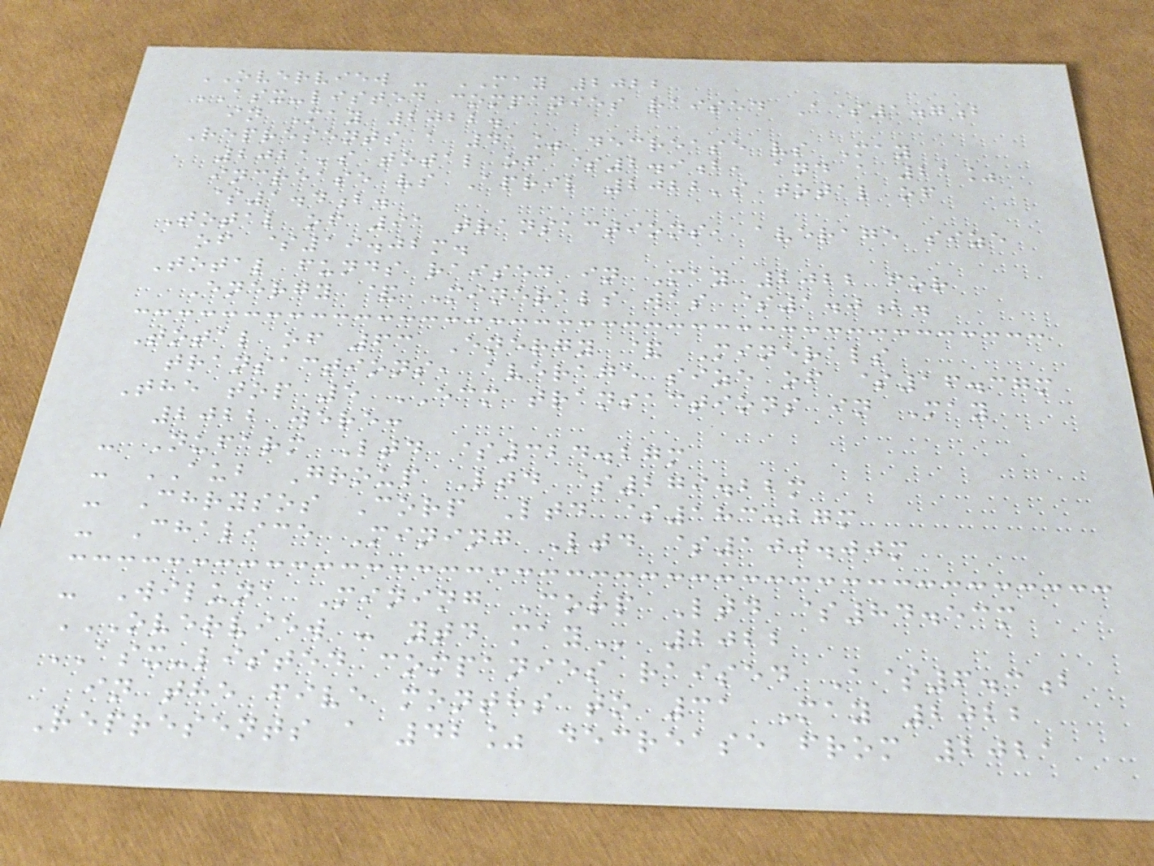OVERVIEW - MAY 2022
ASX-listed companies raised A$1.7b
in May 2022.
Represents a 41% decrease vs May
2021's total of $2.9b, and a 21%
increase vs April 2022's total of
$1.4b.
Total of 91 transactions, average size
of $19.02m.
Total funds raised in May 2022 for
Energy & Minerals was $1.0b.
Total of 63 Energy & Minerals
transactions, average size of $16.37m
The top 5 ECM transactions in May
2022 were:
- Nufarm Ltd $324.27m
- AUB Group Ltd $279.22m
- Chrysos Corp Ltd $183.27m
- Chalice Mining Ltd $100.00m
- Wiluna Mining Corp Ltd $84.53m
OVERVIEW - YTD MAY 2022
ASX-listed companies raised A$6.3b
in the five months to 31 May 2022
Represents a 42% decrease from 2021
